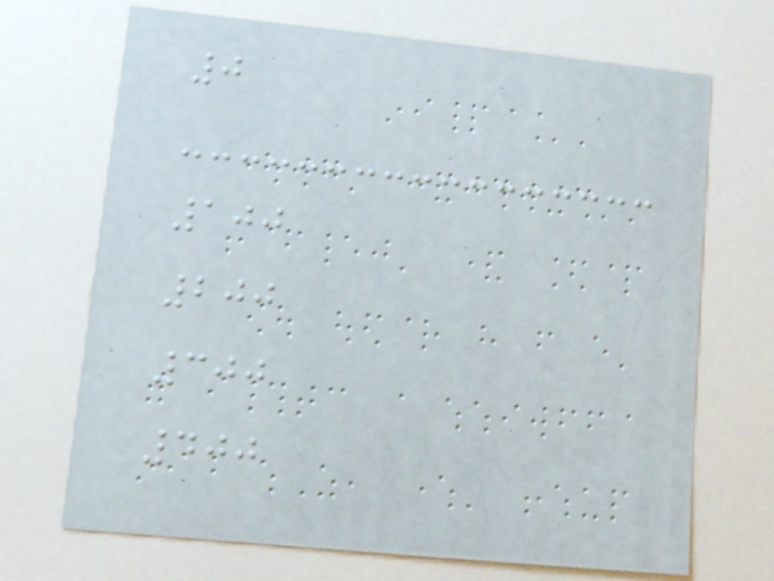0
100
200
300
400
